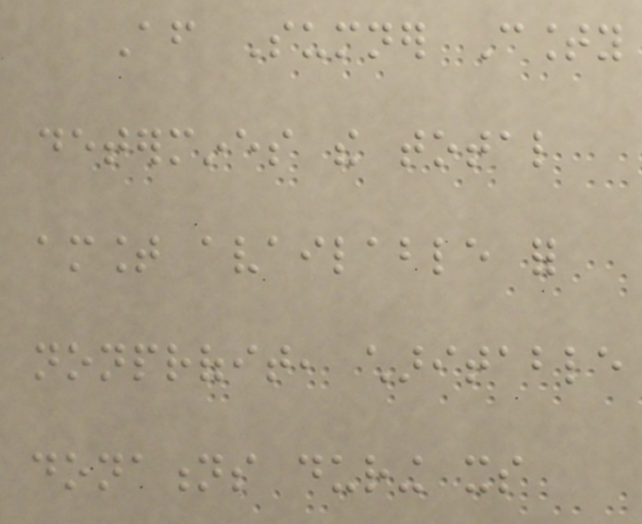After Sumner County
determines the total
amount available for
nonprofit, charitable
donations during its
